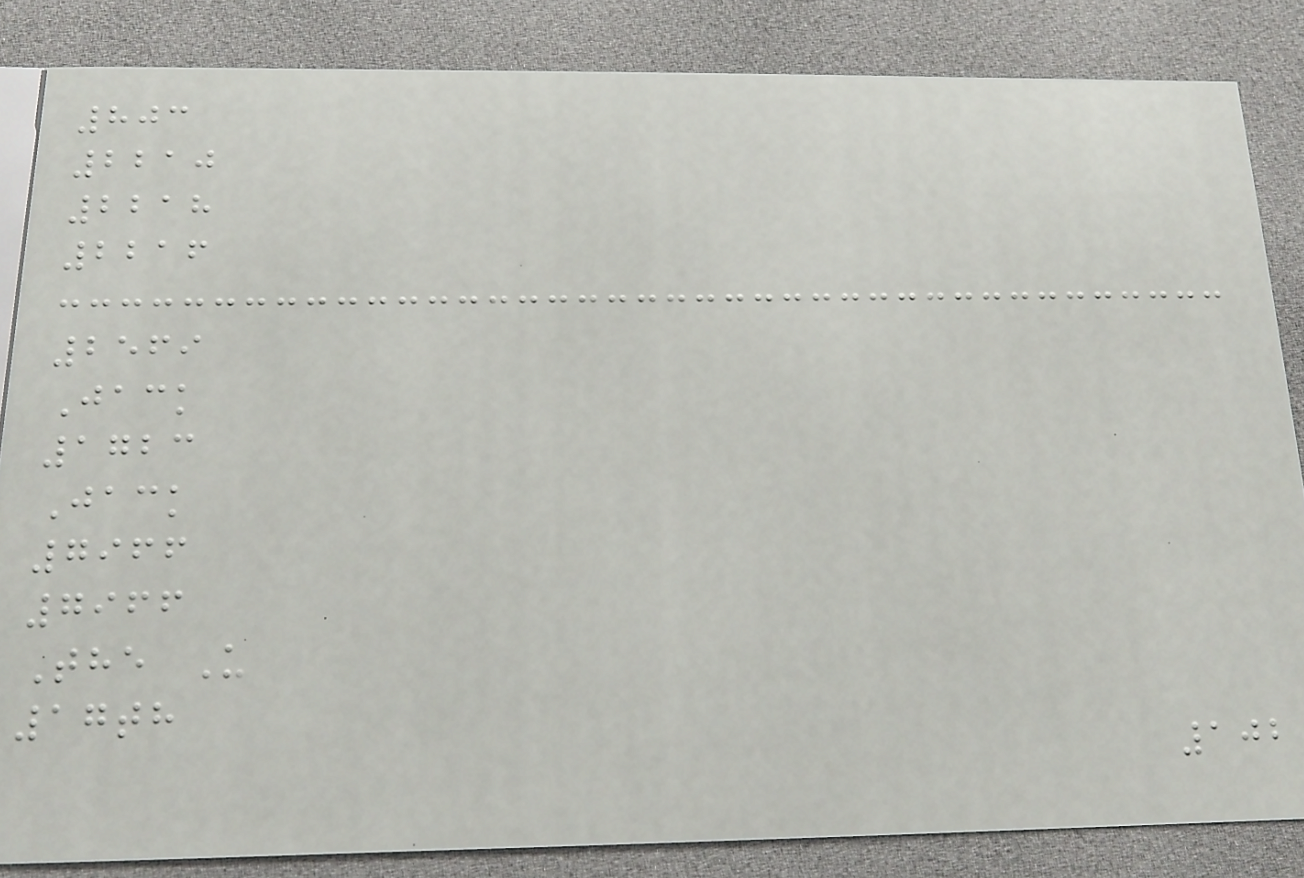803
2210
2218
2216
2569
Jack
1723
Jack
7966
7966
The U
17th
102
